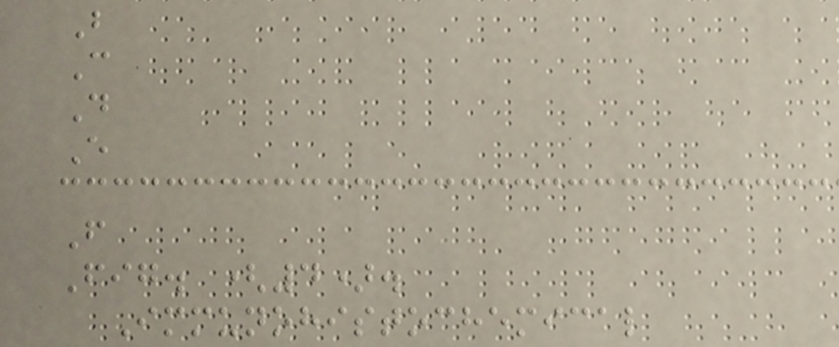B
C
D
E
F
Fig. (4).
Immunohistochemical
